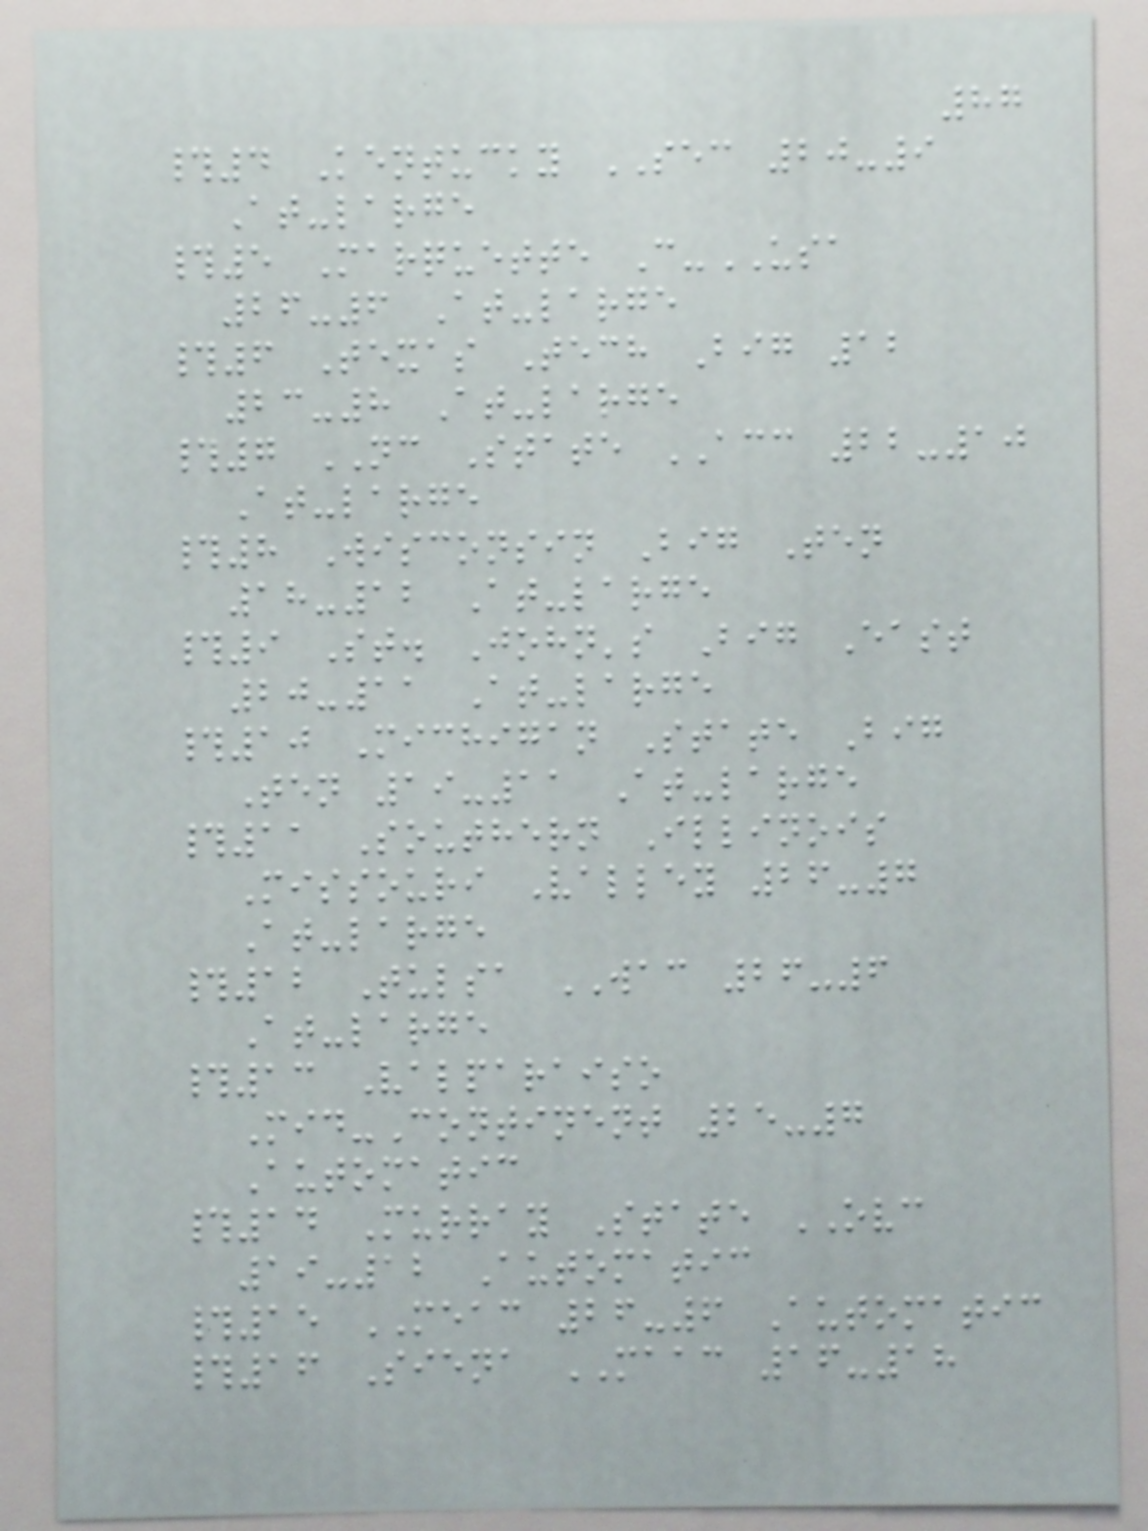87
#4 Kentucky SEC 20-9
At-large
#5 Marquette C-USA
26-6 At-large
#6 Texas Tech Big 12
23-8 At-large
#7 NC State ACC 22-10
At-large
#8 Wisconsin Big Ten
18-12 At-large
#9 St. John's Big East
20-11 At-large
#10 Michigan State Big
Ten 19-11 At-large
#11 Southern Illinois
Missouri Valley 26-7
At-large
#12 Tulsa WAC 26-6
At-large
#13 Valparaiso
Mid-Continent 25-7
Automatic
#14 Murray State OVC
19-12 Automatic
#15 MEAC 26-6 Automatic
#16 Siena MAAC 16-18
